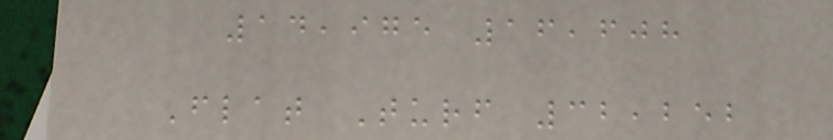14,975 16,608
Flat Turf 32,252
